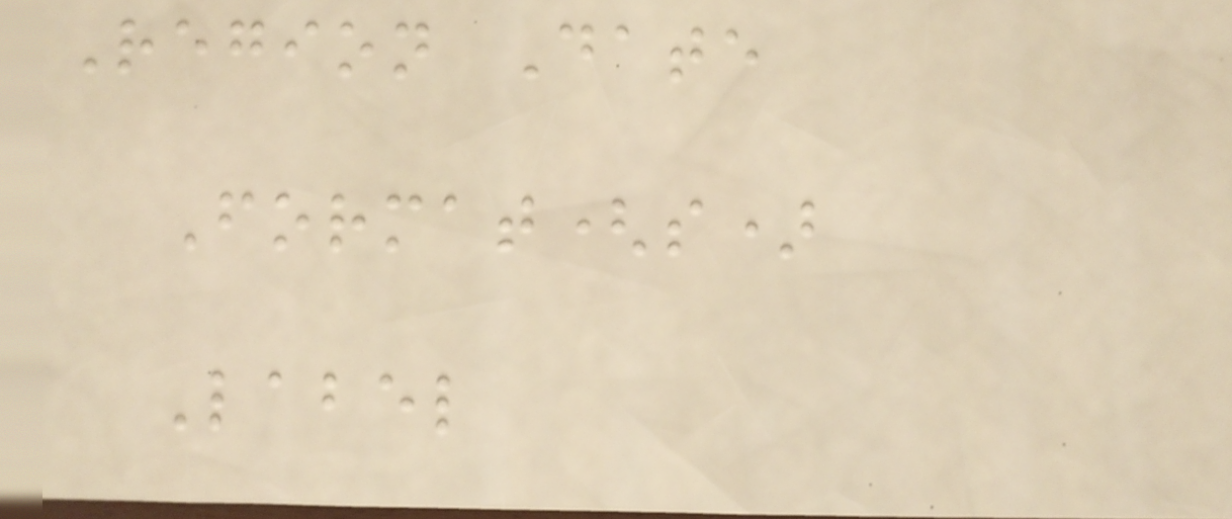Region Date
Format(s)
Label
